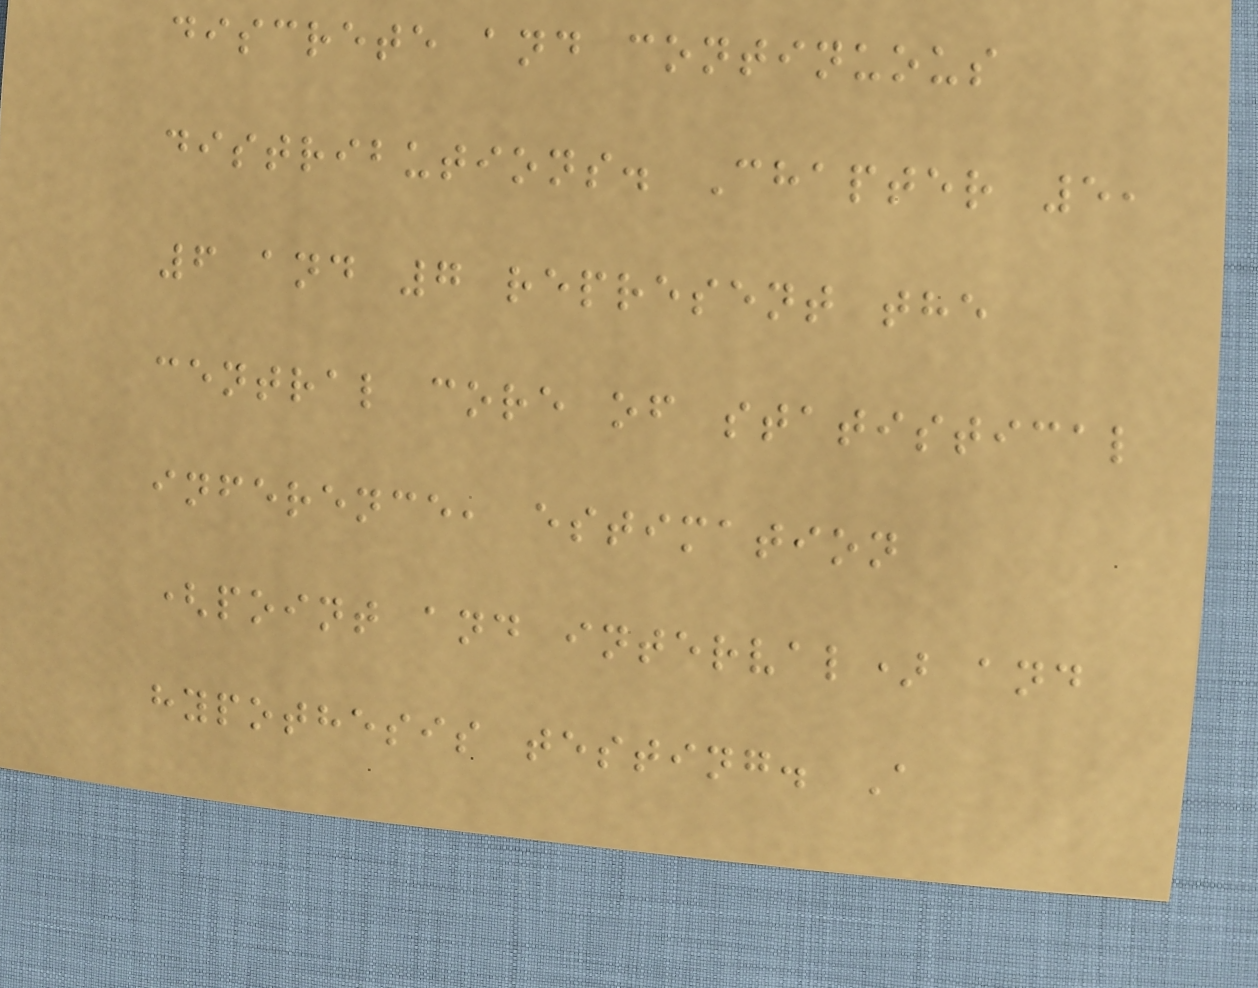discrete and continuous
distributions. Chapter 5,
6 and 7 represent the
central core of statistical
inference, estimation
(point and interval) and
hypothesis testing. A
